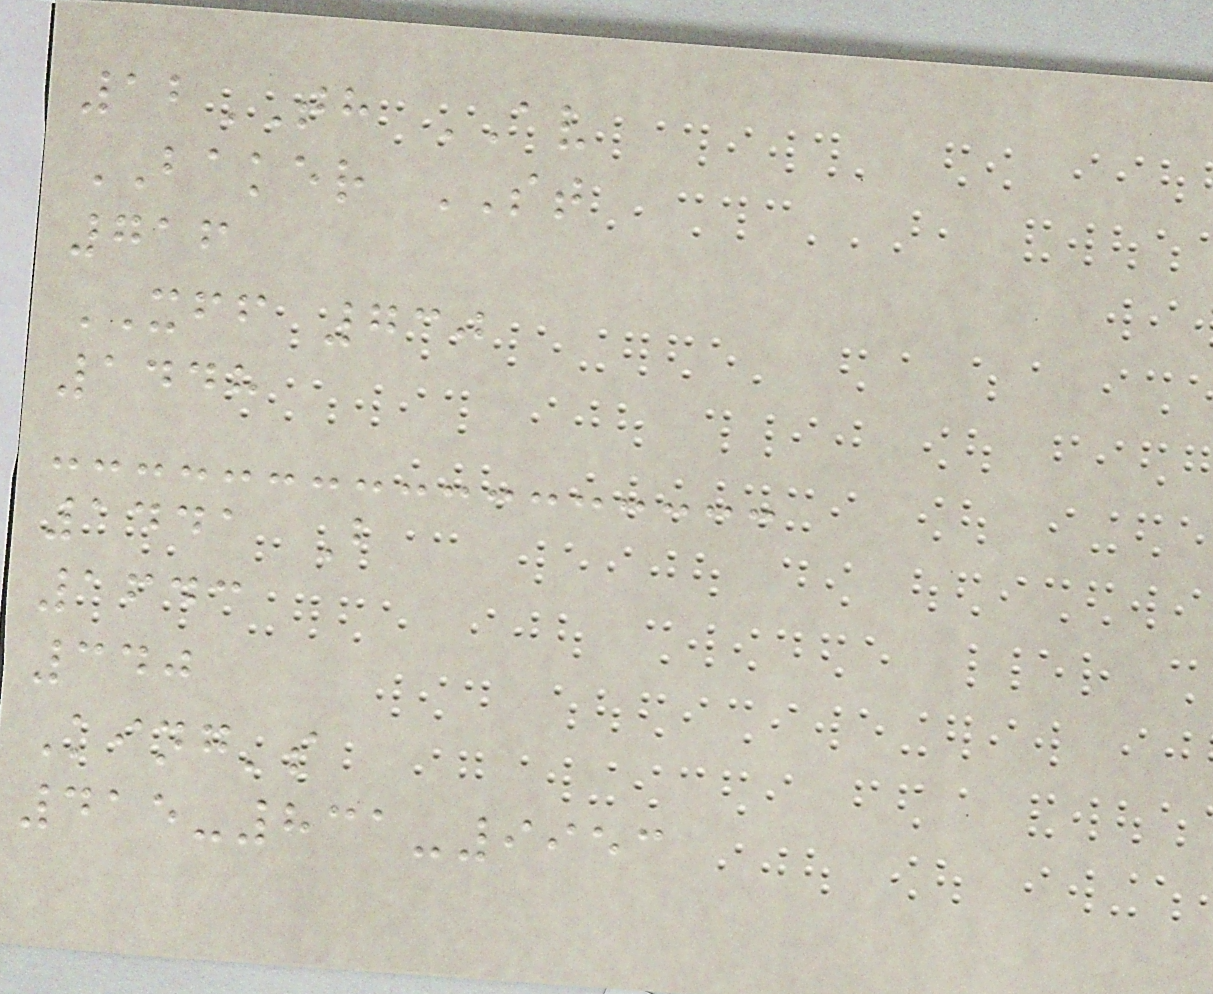12TH AV
BAKER ST
716
XFF 730
1448
1441 B
1643
340
King's
415-831-9953
